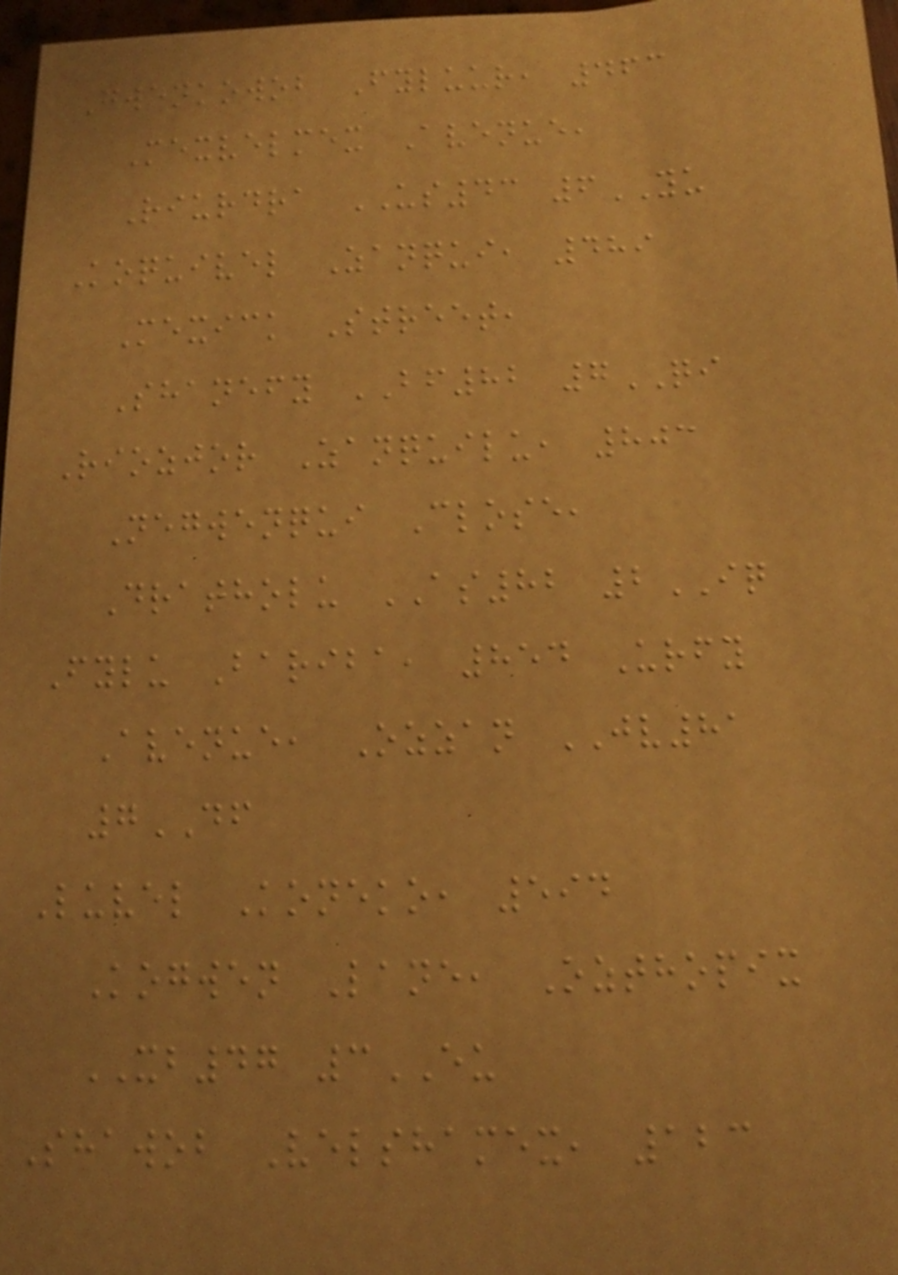Gwenkowob Fyluur, 463
Mexvelmex Avenue,
Riurdra US43 6YU
Koquivel Zanqui, 489
Mexick Street,
Shanefy BF82 7QI
Riozjor Zanquilu, 803
Negwenqui Close,
Dratholu AS82 2IQ
Fylu Bariba, 854 Urfy
Avenue, Ozzan JV81
7DF
Luvel Koneko, 594
Kogwen Lane, Ozthopix
XB47 3EU
Shawob Velshamex, 123
